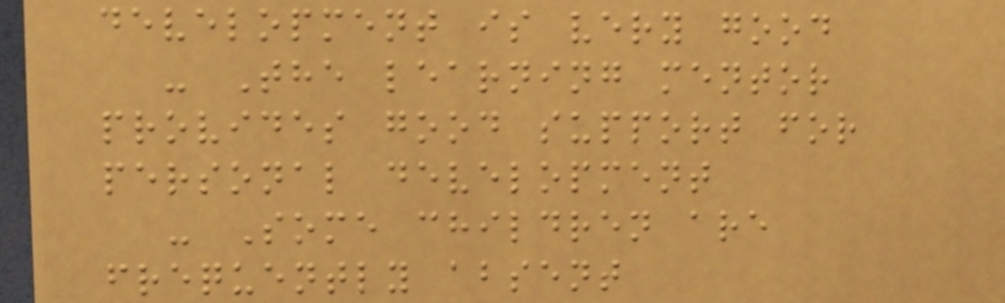development is very good
- The learning mentor
provides good support for
personal development
- Some children are
frequently absent
